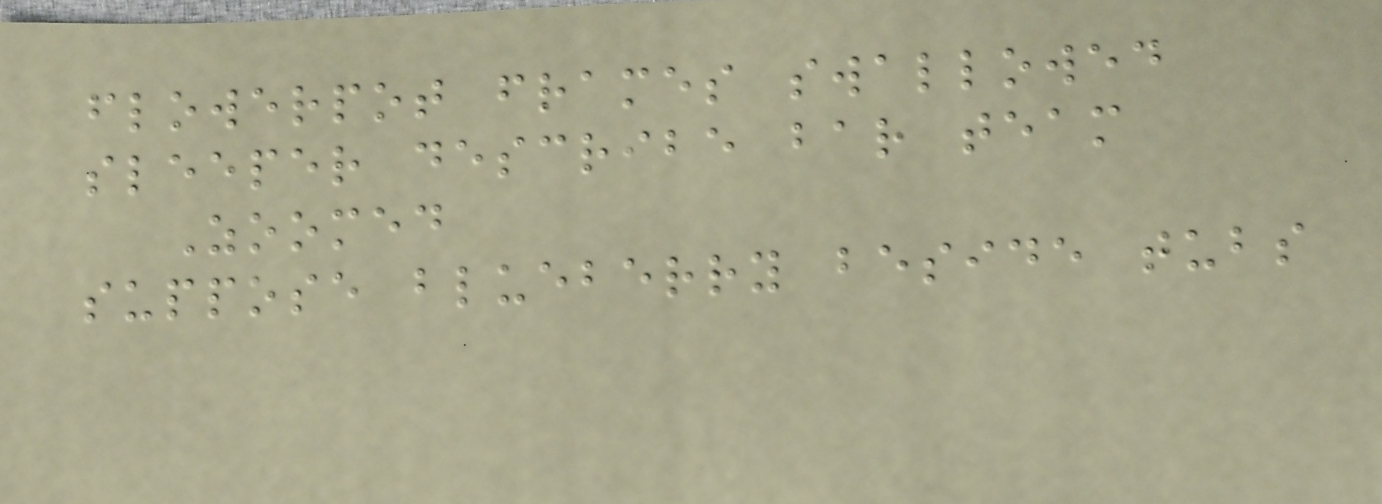flowerpot frames swallowed
sleeper describe bar team
Zoomed
suppose blueberry beside tubs
